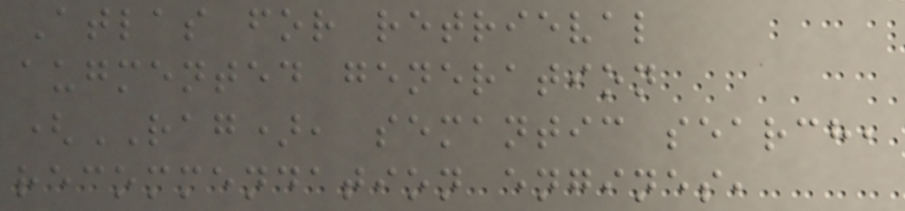Atlas for retrieval
augmented generation
(RAG), semantic search,
recommendation engines,
